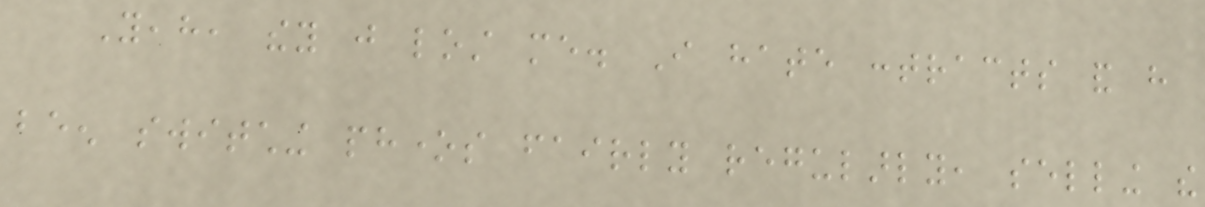Yeah, they just lost me. I hate contracts and have
been switching phones fairly regularly, selling the
